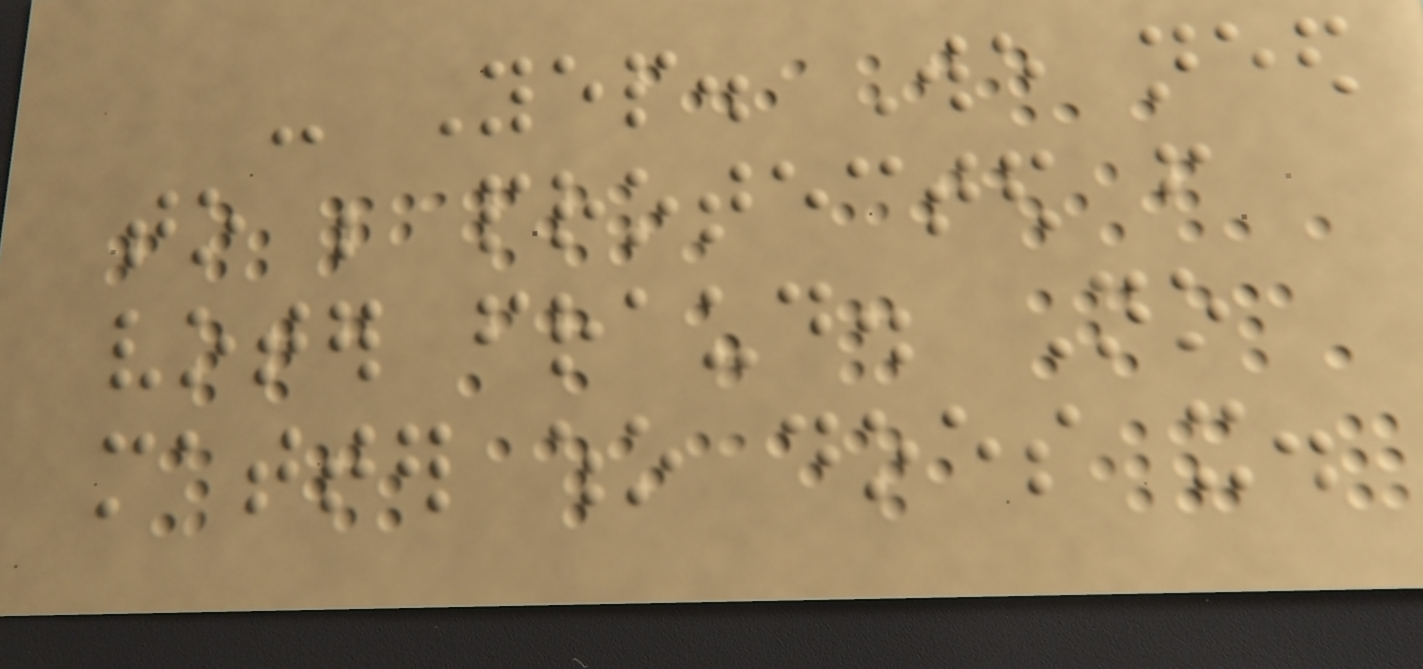- Yep. We need
to be protected from
voter fraud. No
matter who does it.
